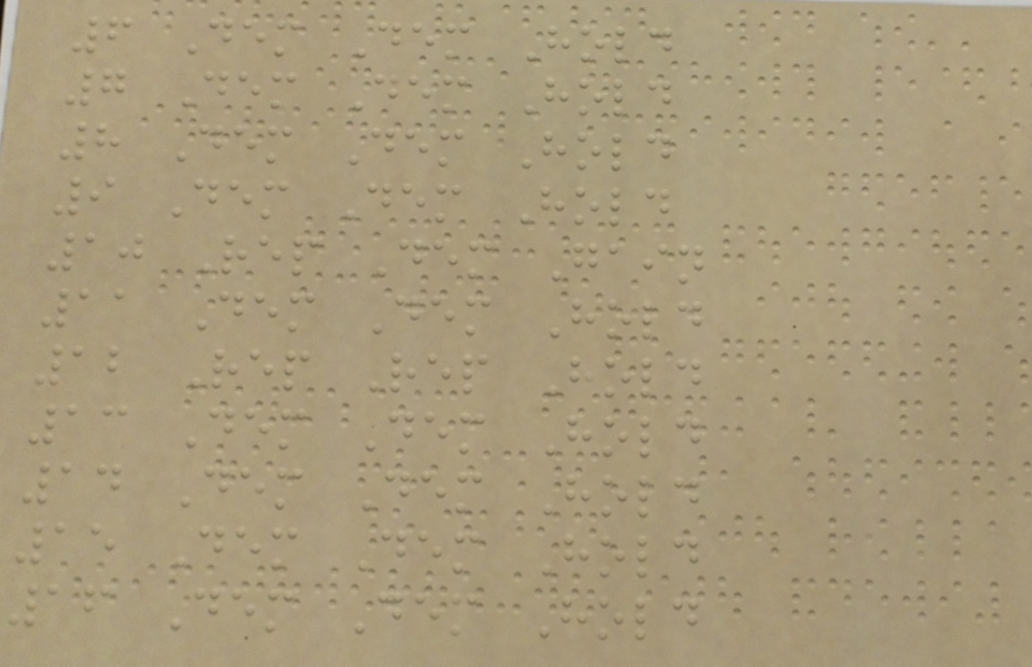6 Dem Dem Hold
7 Dem Dem Hold
8 Dem Dem Hold
9 Dem Dem Hold
10 Rep Dem Gain
11 Dem Dem Hold
12 Rep Rep Hold
13 Dem Dem Hold
14 Dem Dem Hold
15 Dem Dem Hold
16 Dem Dem Hold
